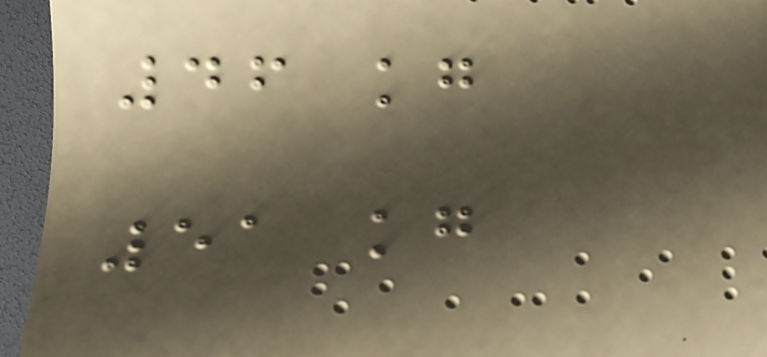46 kg
51 kg
